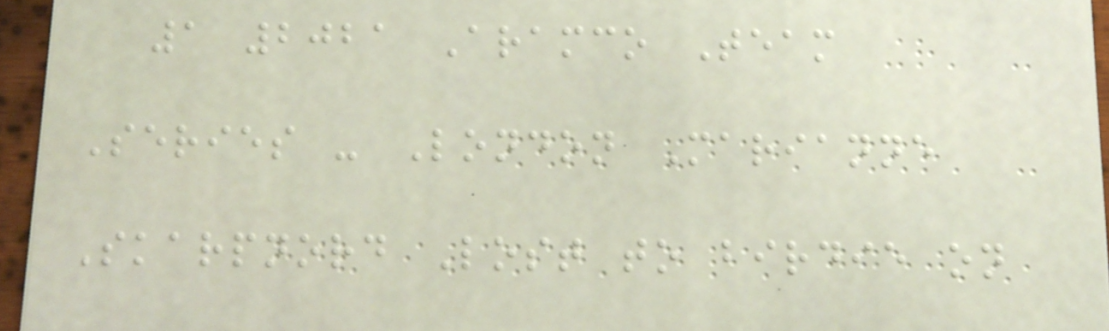1 2021 Aramco Team
Series - London Marianne
Skarpnord Lost to birdie on
